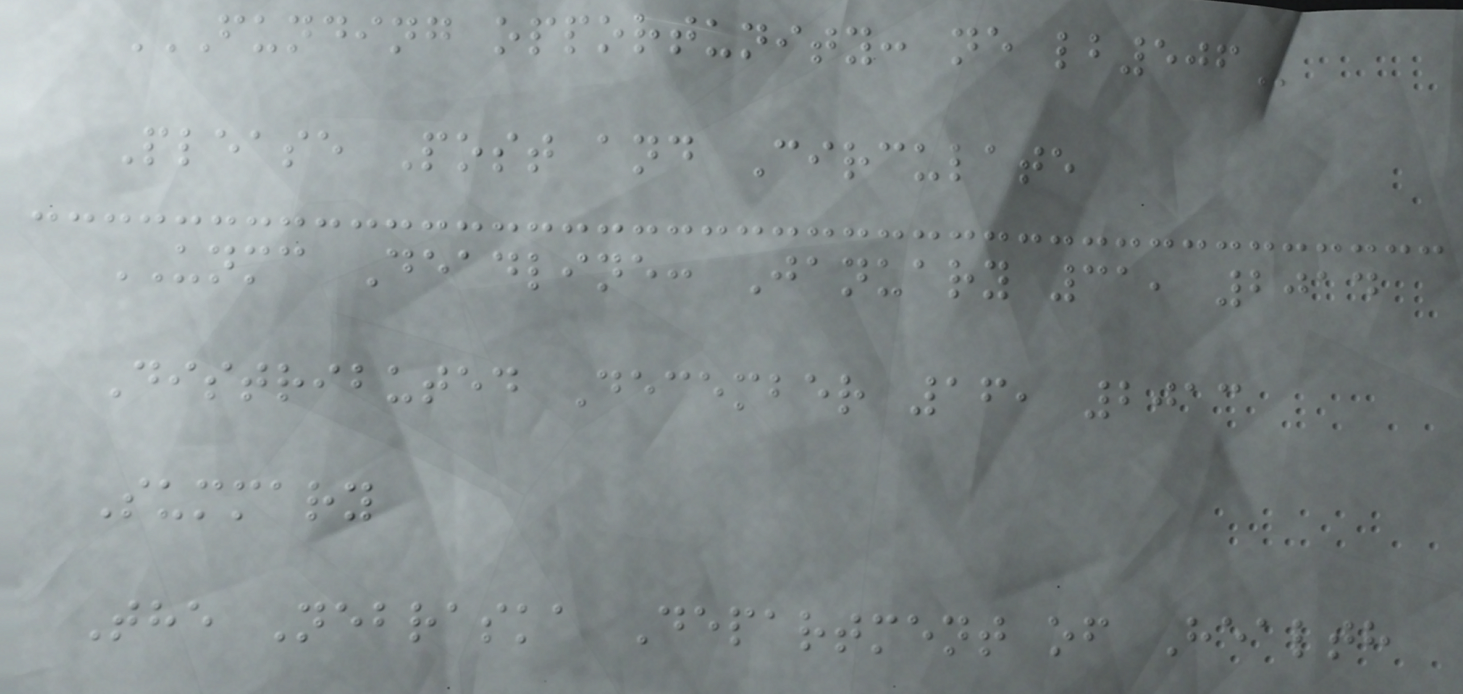FUNDING OPPORTUNITY: NE LB506
Please Post and Circulate
UNMC Deadline: January 31, 2014
Distributed December 16, 2013
Summary
The Nebraska Department of Health
